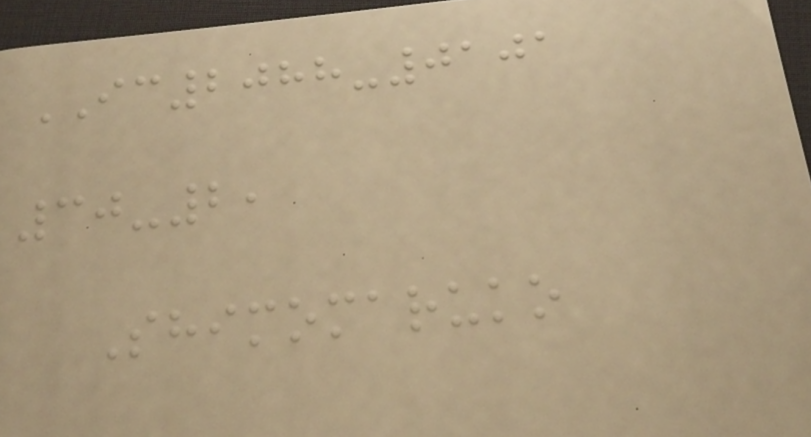IC2088-0101
30-2,
Shimomaruko
